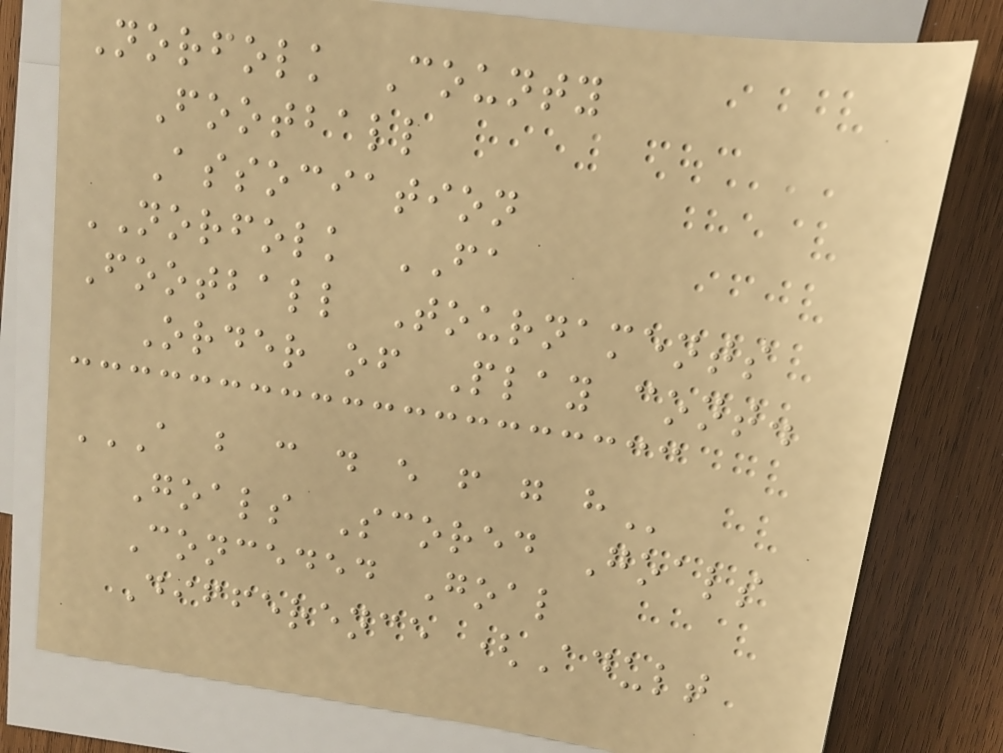Norfolk County
Football
Association
NORFOLK FA
Football Tournaments
Order of Play cont.
A B C D E F G H
Goals Scored Goals
Conceded Goal
Difference (Adult
